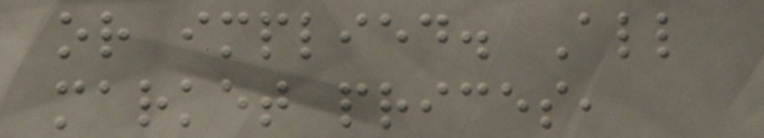or implied. All
market prices,
